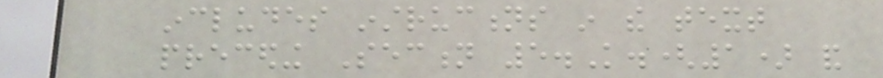includes instructions in the text
preceding Section 5.K.(1) and
